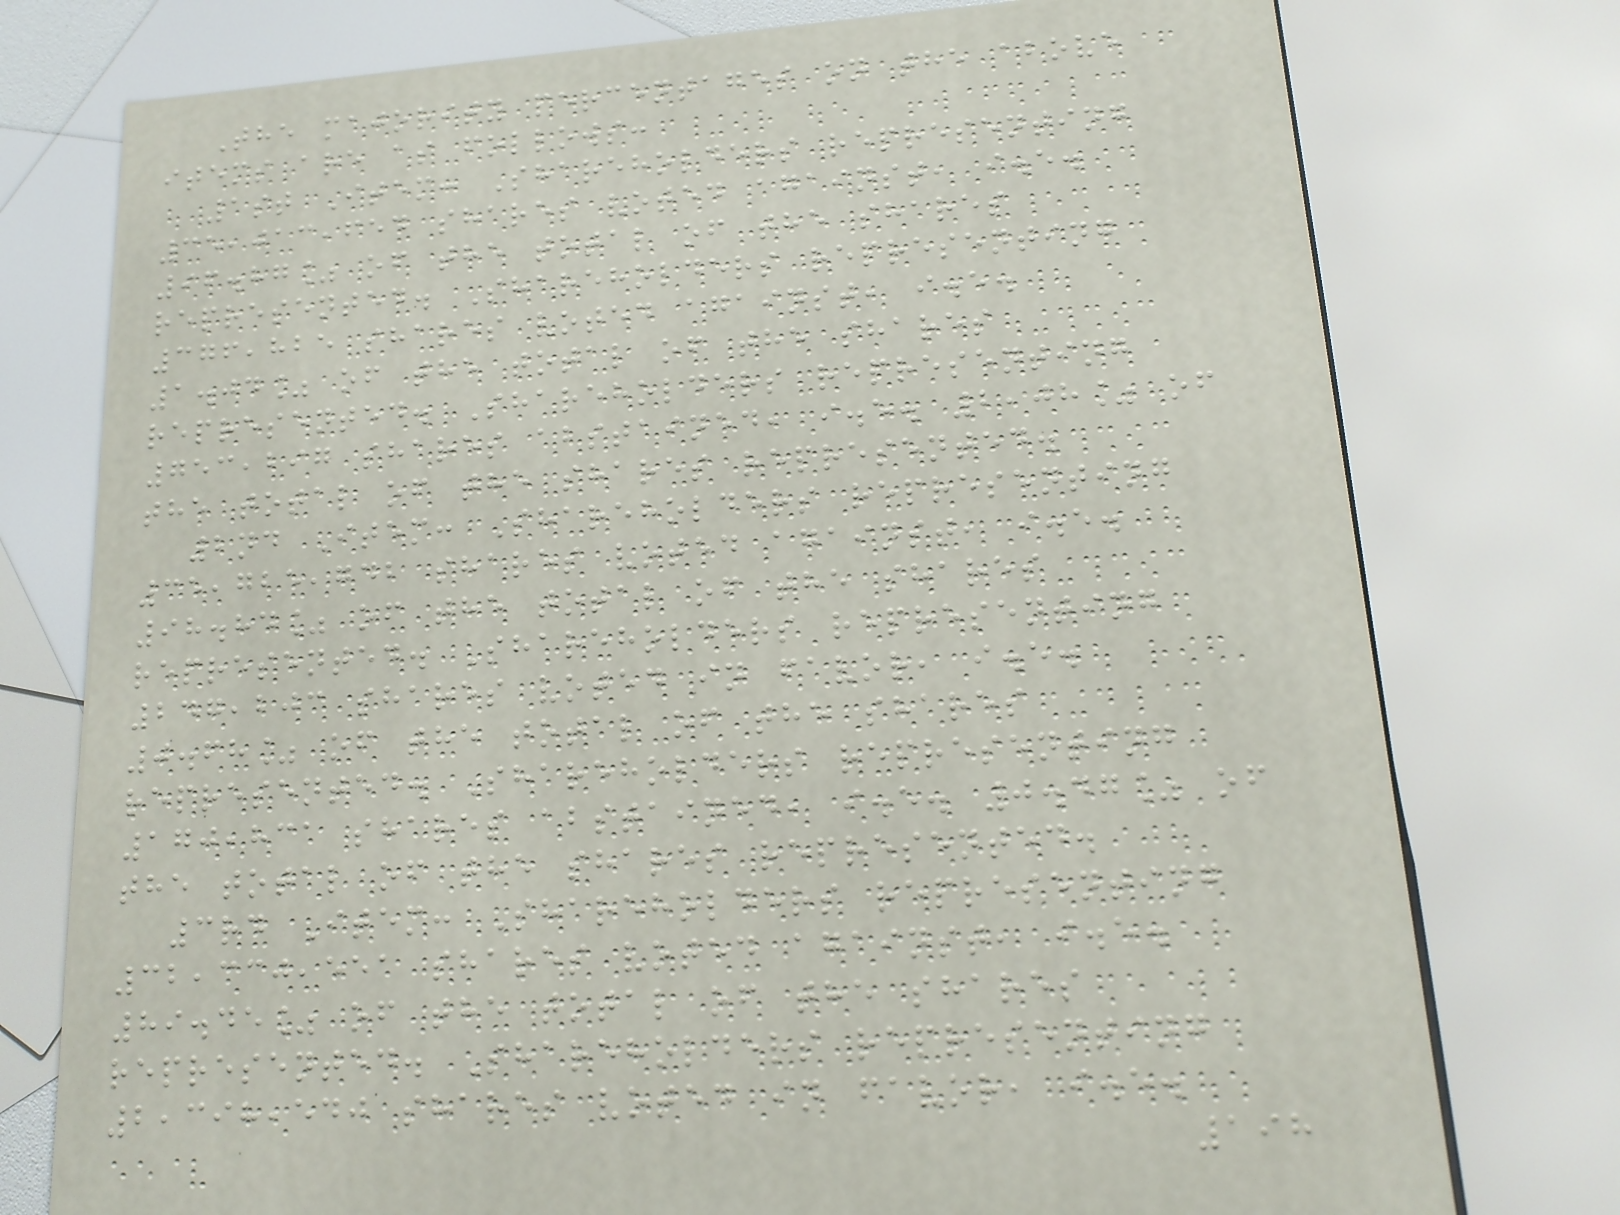The majority percentages on the above
items are as follows:
1st Item: Shareholders representing
35,013,654 shares voted against, i.e.
96.87% of the total of the shares
represented. Shareholders representing
376,825 shares voted against, i.e.
1.04% of the total of the shares
represented. Shareholders representing
753,297 shares abstained, i.e. 2,08% of
the total of the shares represented.
2nd Item: Shareholders representing
35,725,742 shares voted against, i.e.
98.84% of the total of the shares
represented. Shareholders representing
247,203 shares voted in favor, i.e.
0.68% of the total of the shares
represented. Shareholders representing
170,831 shares abstained, i.e. 0.47% of
the total of the shares represented.
3rd Item: Shareholders representing
32,330,551 shares voted against, i.e.
89.45% of the total of the shares
represented. Shareholders representing
2,398,540 shares voted in favor, i.e.
198
